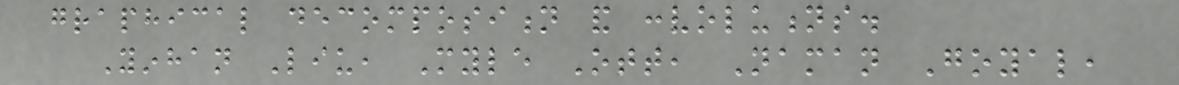graphical decomposition and convolutions.
Yinhan Liu, Myle Ott, Naman Goyal,
